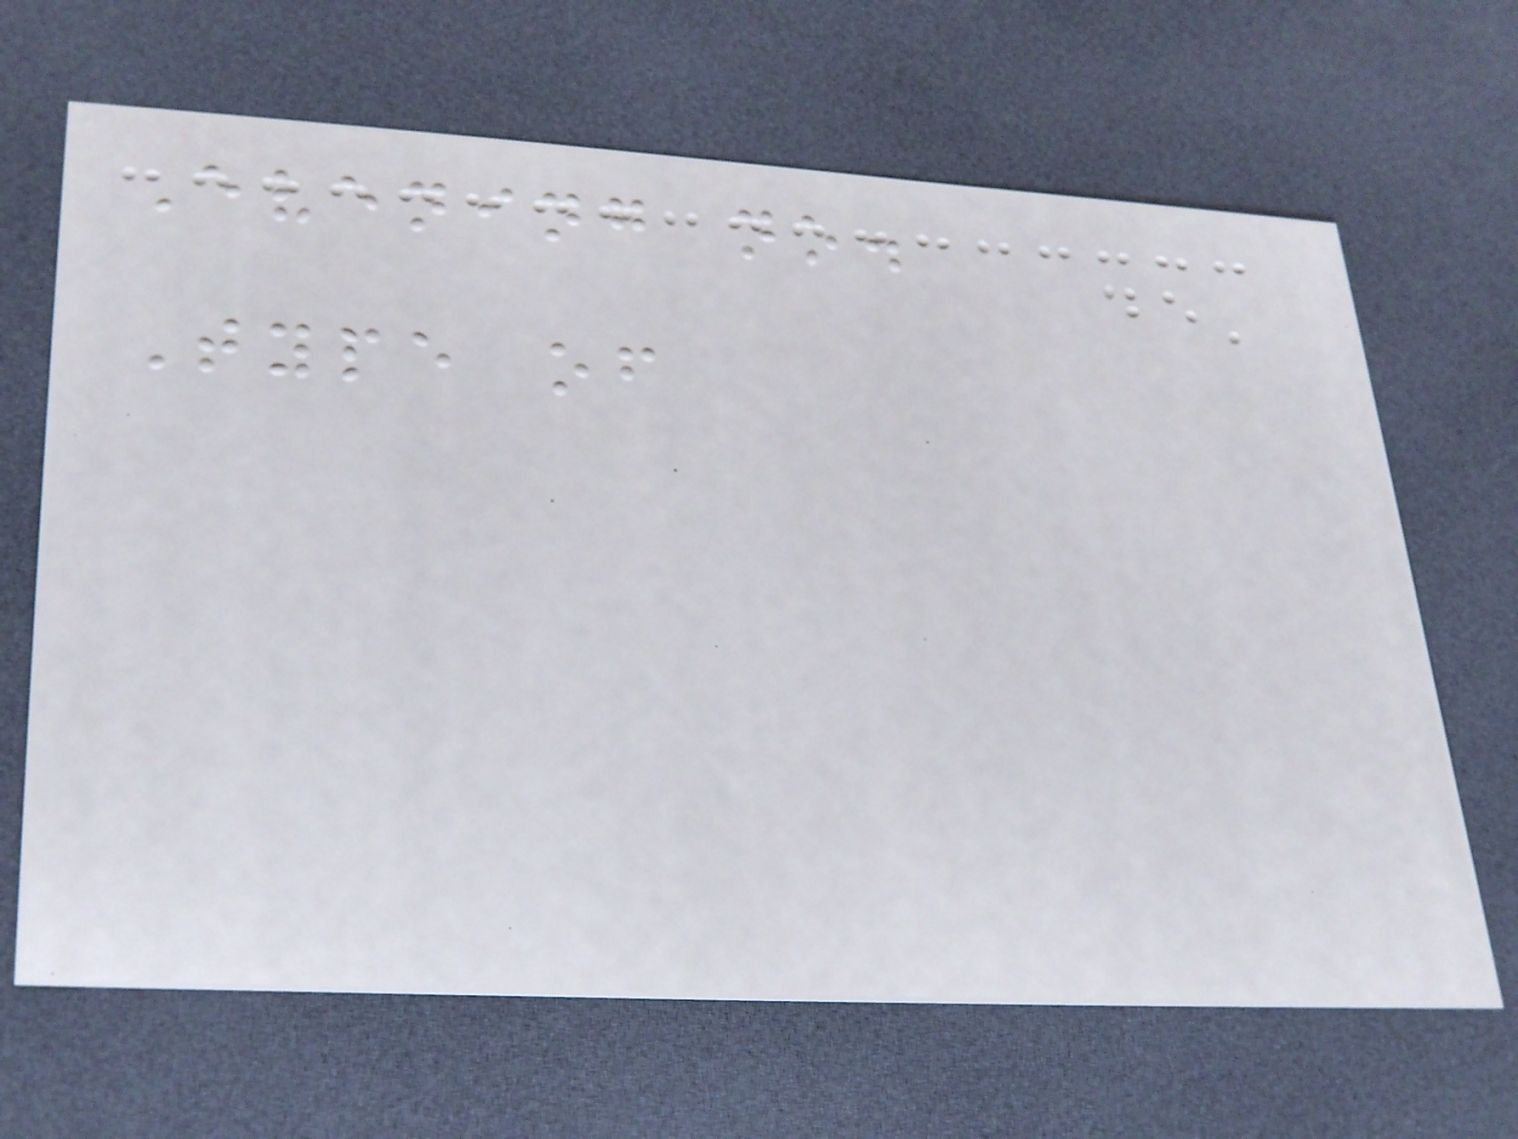Evening no.
Type of
